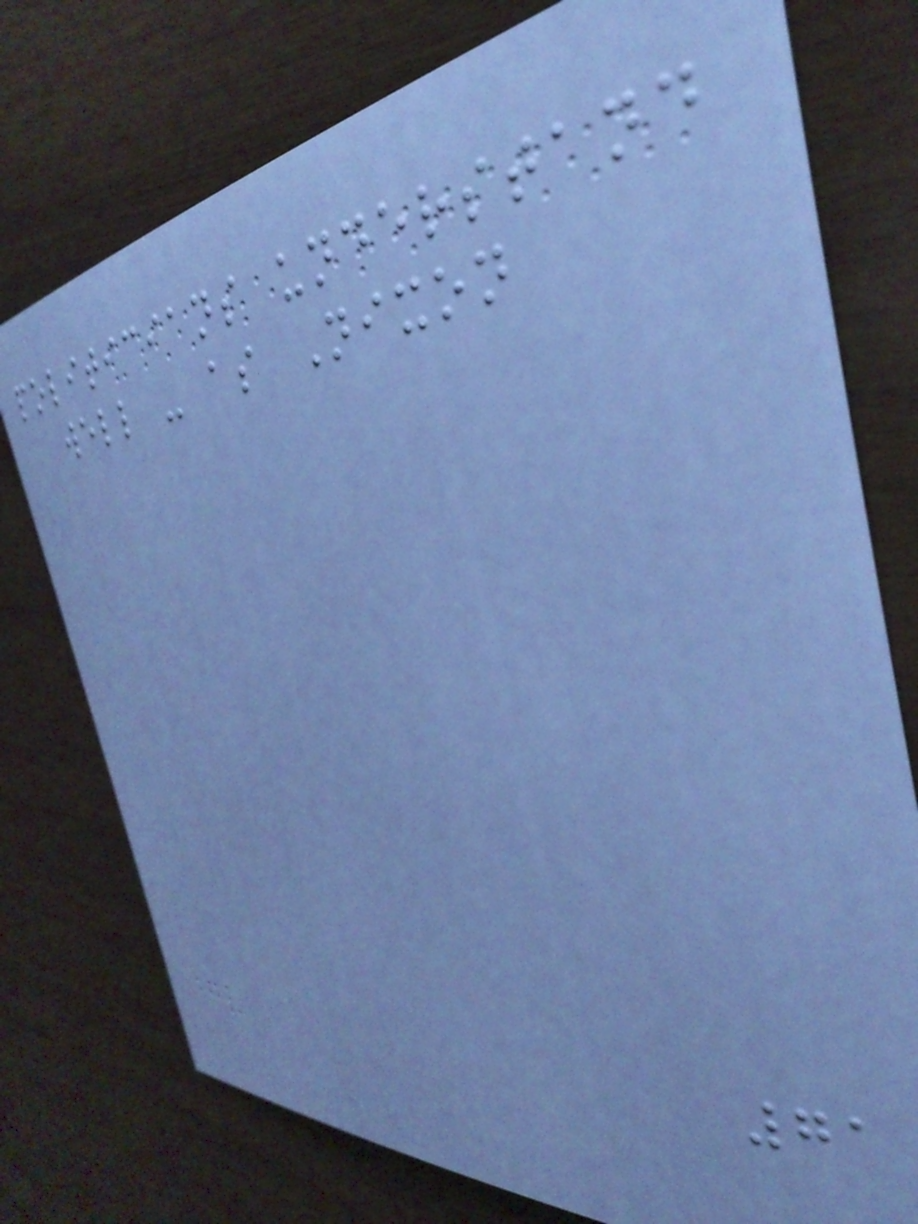politicians understand
well - as Nixon
71
